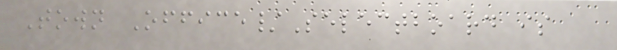Town Office/Selectboard is
